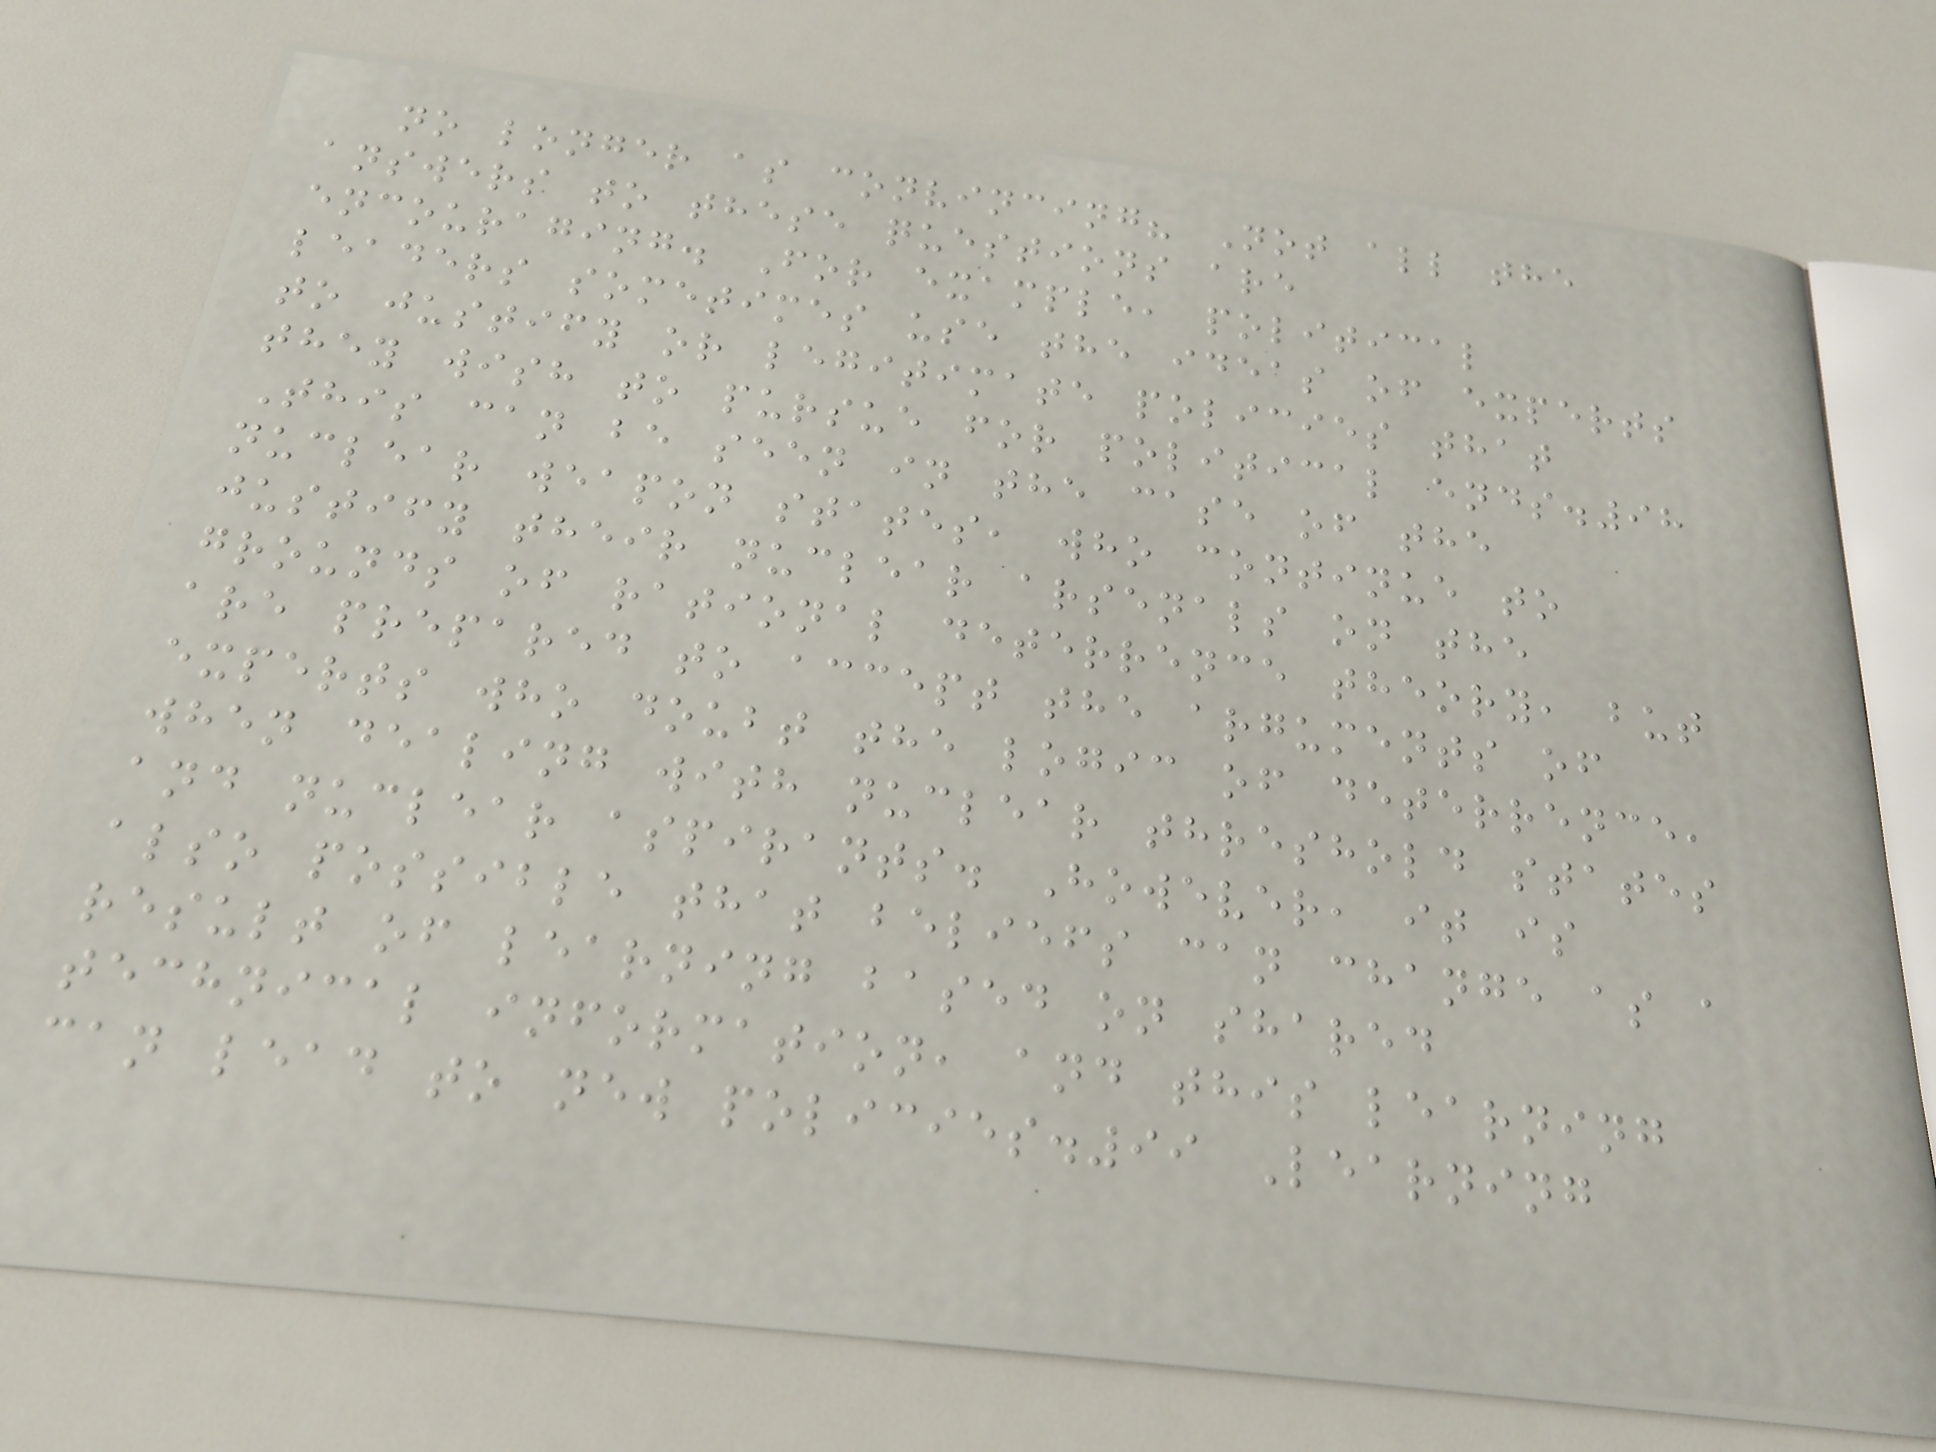no longer as convincing? Not all the
answers to these questions are
encouraging. For example, political
leaders sometimes use the ideas of experts
to justify or legitimate policies that
they wish to pursue for political ends.98
This can be seen in the case of the
nuclear weapon states, who continue to
justify their nuclear arsenals on the
grounds of rational deterrence theory, but
are prepared to accept the arguments of
experts who doubt the logic of deterrence,
when dealing with nuclear threshold states
and nuclear aspirants. However, it is
also possible that beliefs can change as a
result of learning based on shared
technical information, and this learning
can lead to new policies.99 Learning
